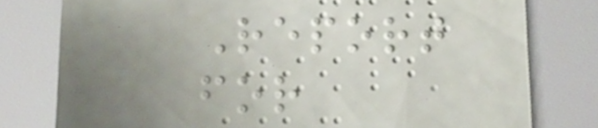Report
for
